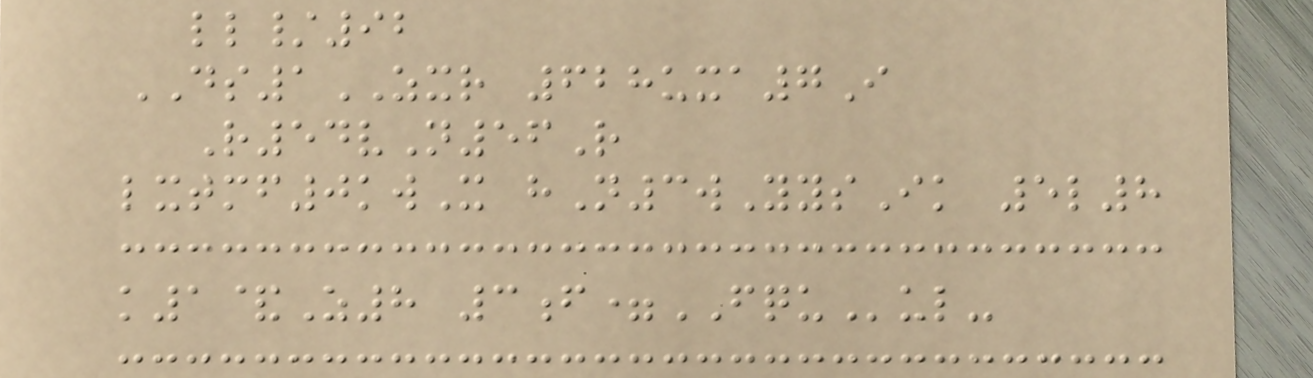ll/92
DS1ZXR 628uxa7I
R54vN56R
lxtmf0kwX hN3wYysIk 5l8
k1&Z8 3f=FQUul-
